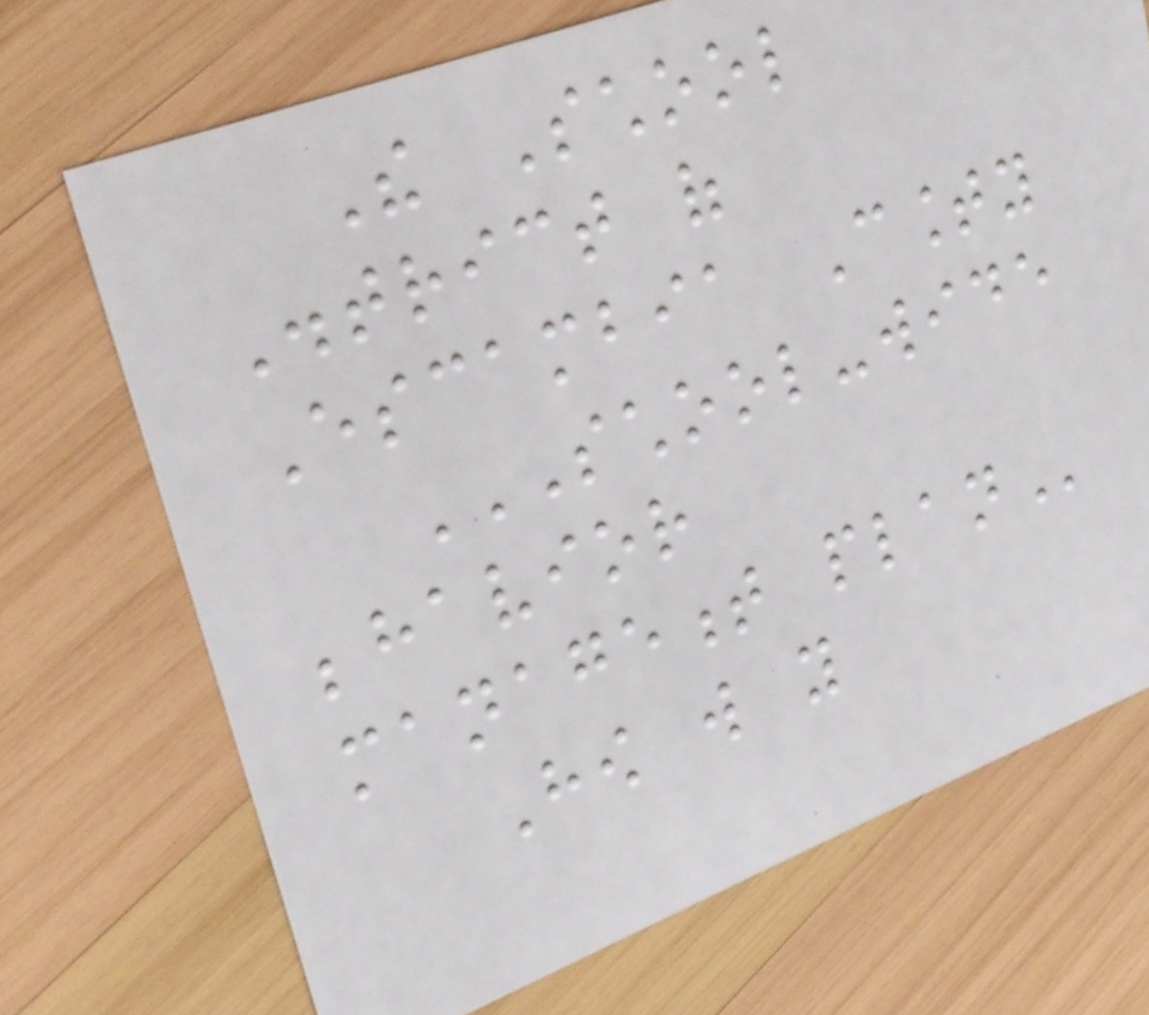The School
District of
Escambia County
SCHOOL-WIDE
BEHAVIOR
MANAGEMENT PLAN
How will you
